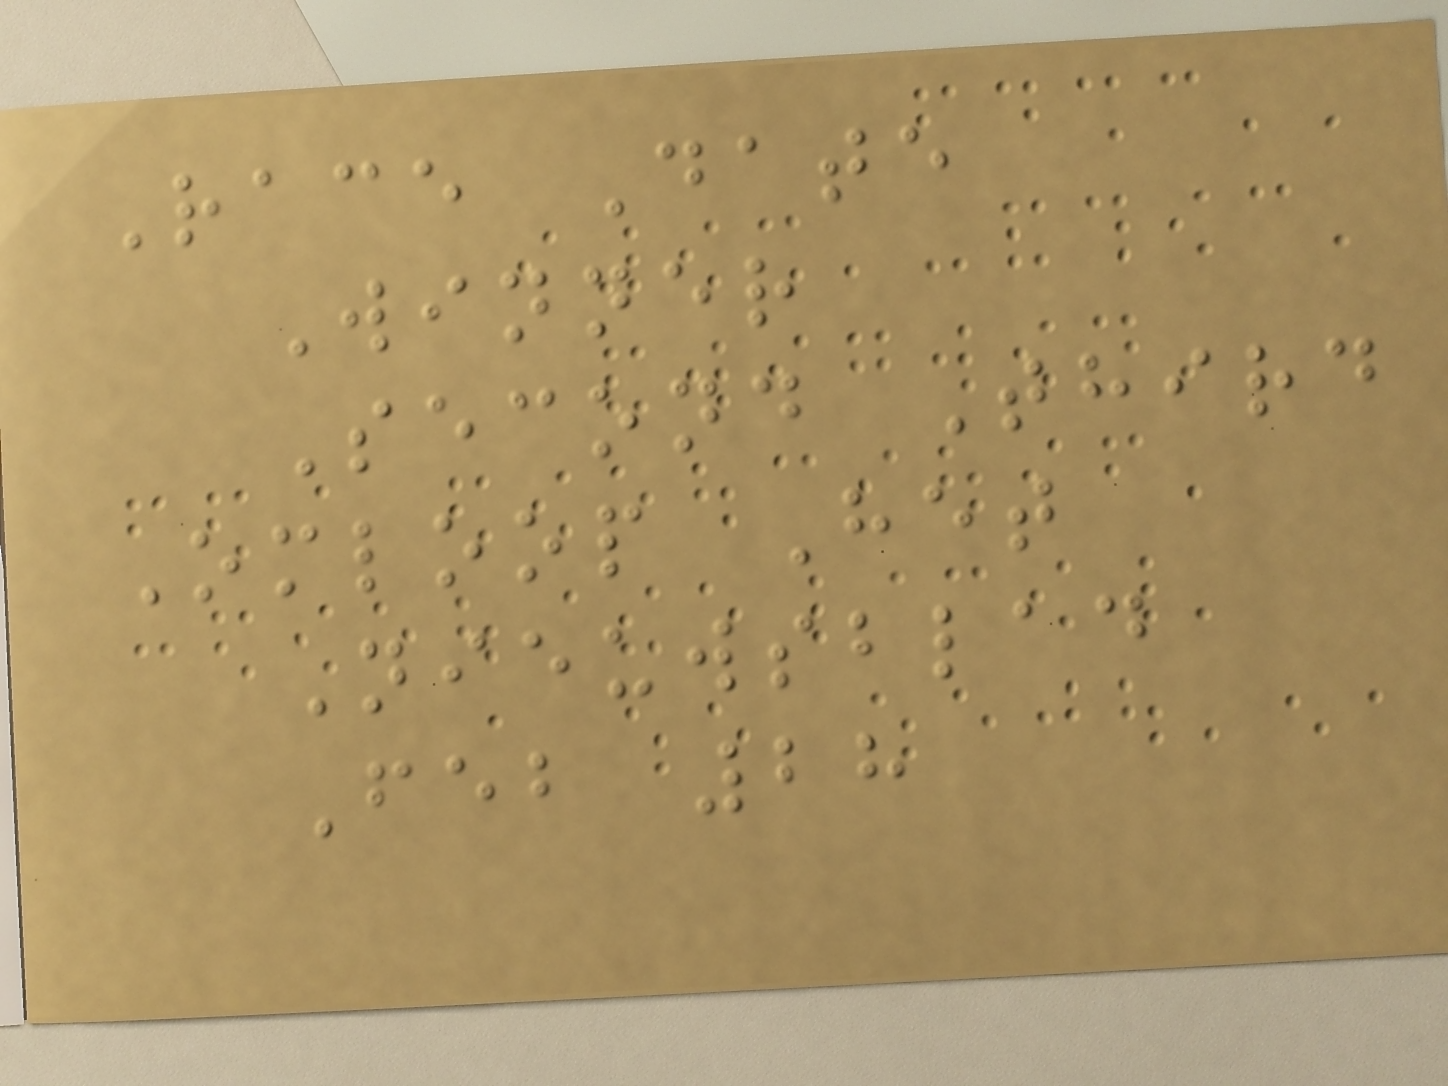Race Date
Winner
Second Third
Omloop Het
Nieuwsblad
Feb 28
